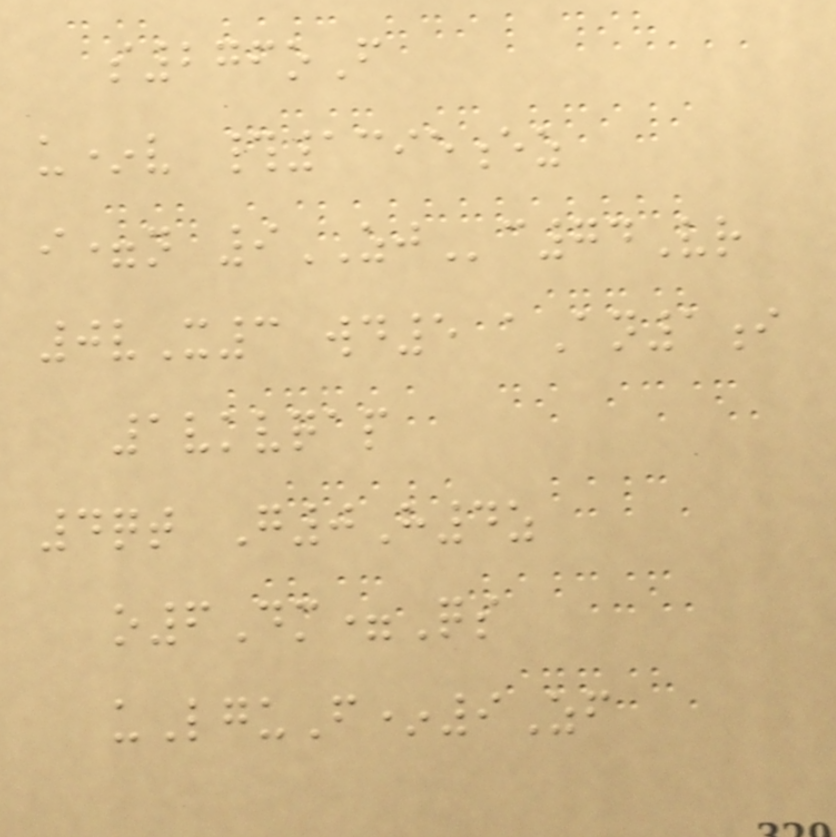s276oF
u*v #1395ez
i=n 9ZJc74Vr
0vX3 wd5 aAn1i
1vkvqap
4qt G0H4z
o6Dm=Qs
uLguF*9Zf
